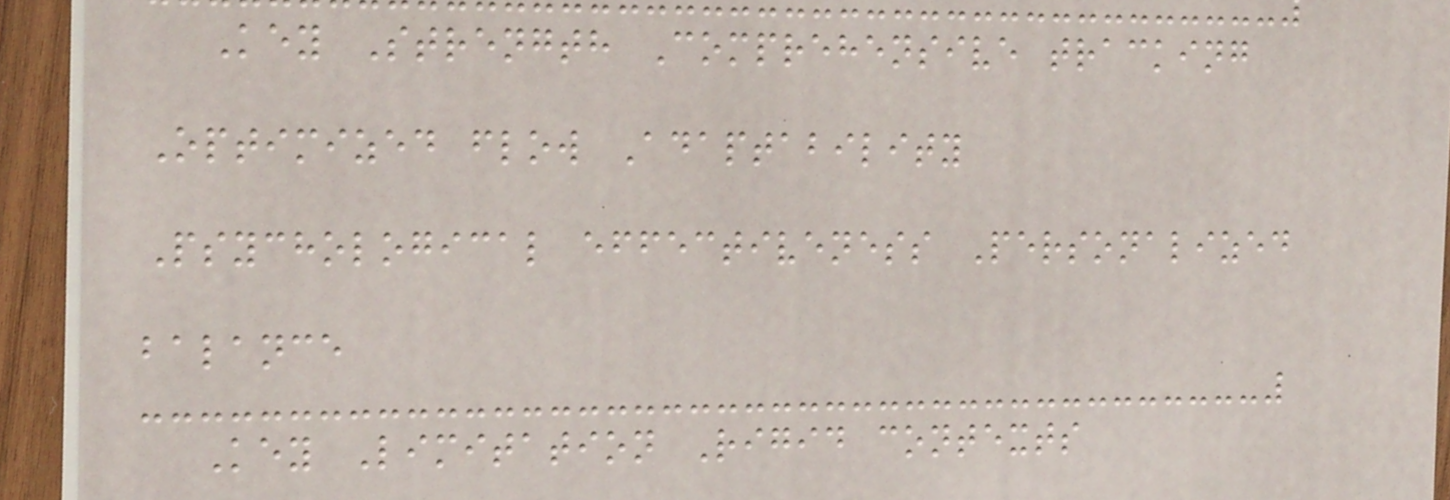Key Strength Comprehensive tracking
Optimized flow Adaptability
Psychological effectiveness Personalized
balance
Key Limitation Rigid contexts
